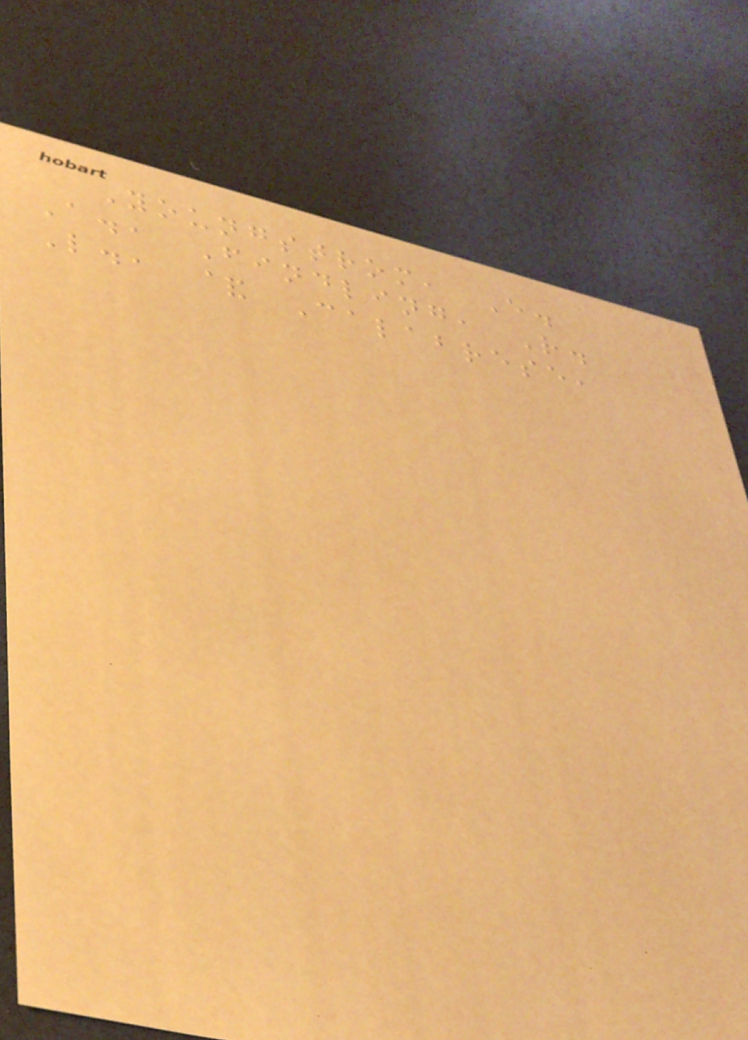Youngstrom, E.
A., Findling, R.
L., & Calabrese,
